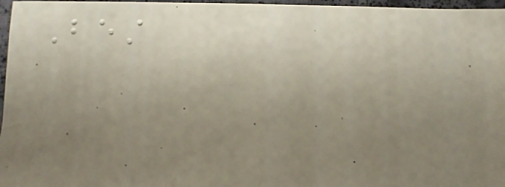Best
